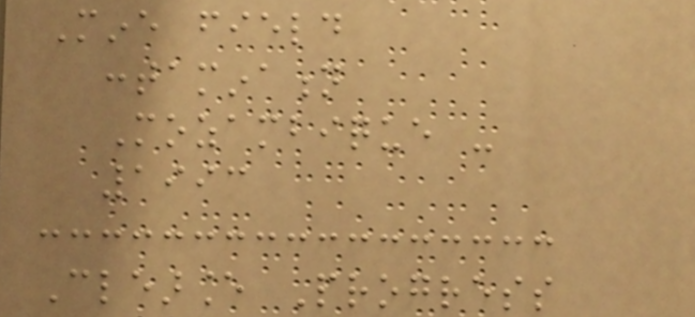Mine field
contamination
Mozambique -
1993
Clearance Progress
